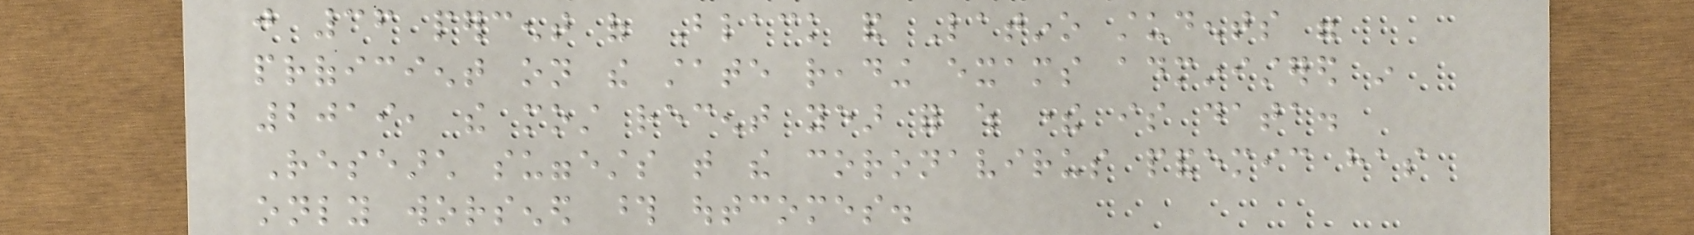just 36 percent of Black and Latino students were
proficient on the state reading exams administered in
2019, the most recent year for which there is data.
Research suggests that the coronavirus pandemic has
only worsened those outcomes.
